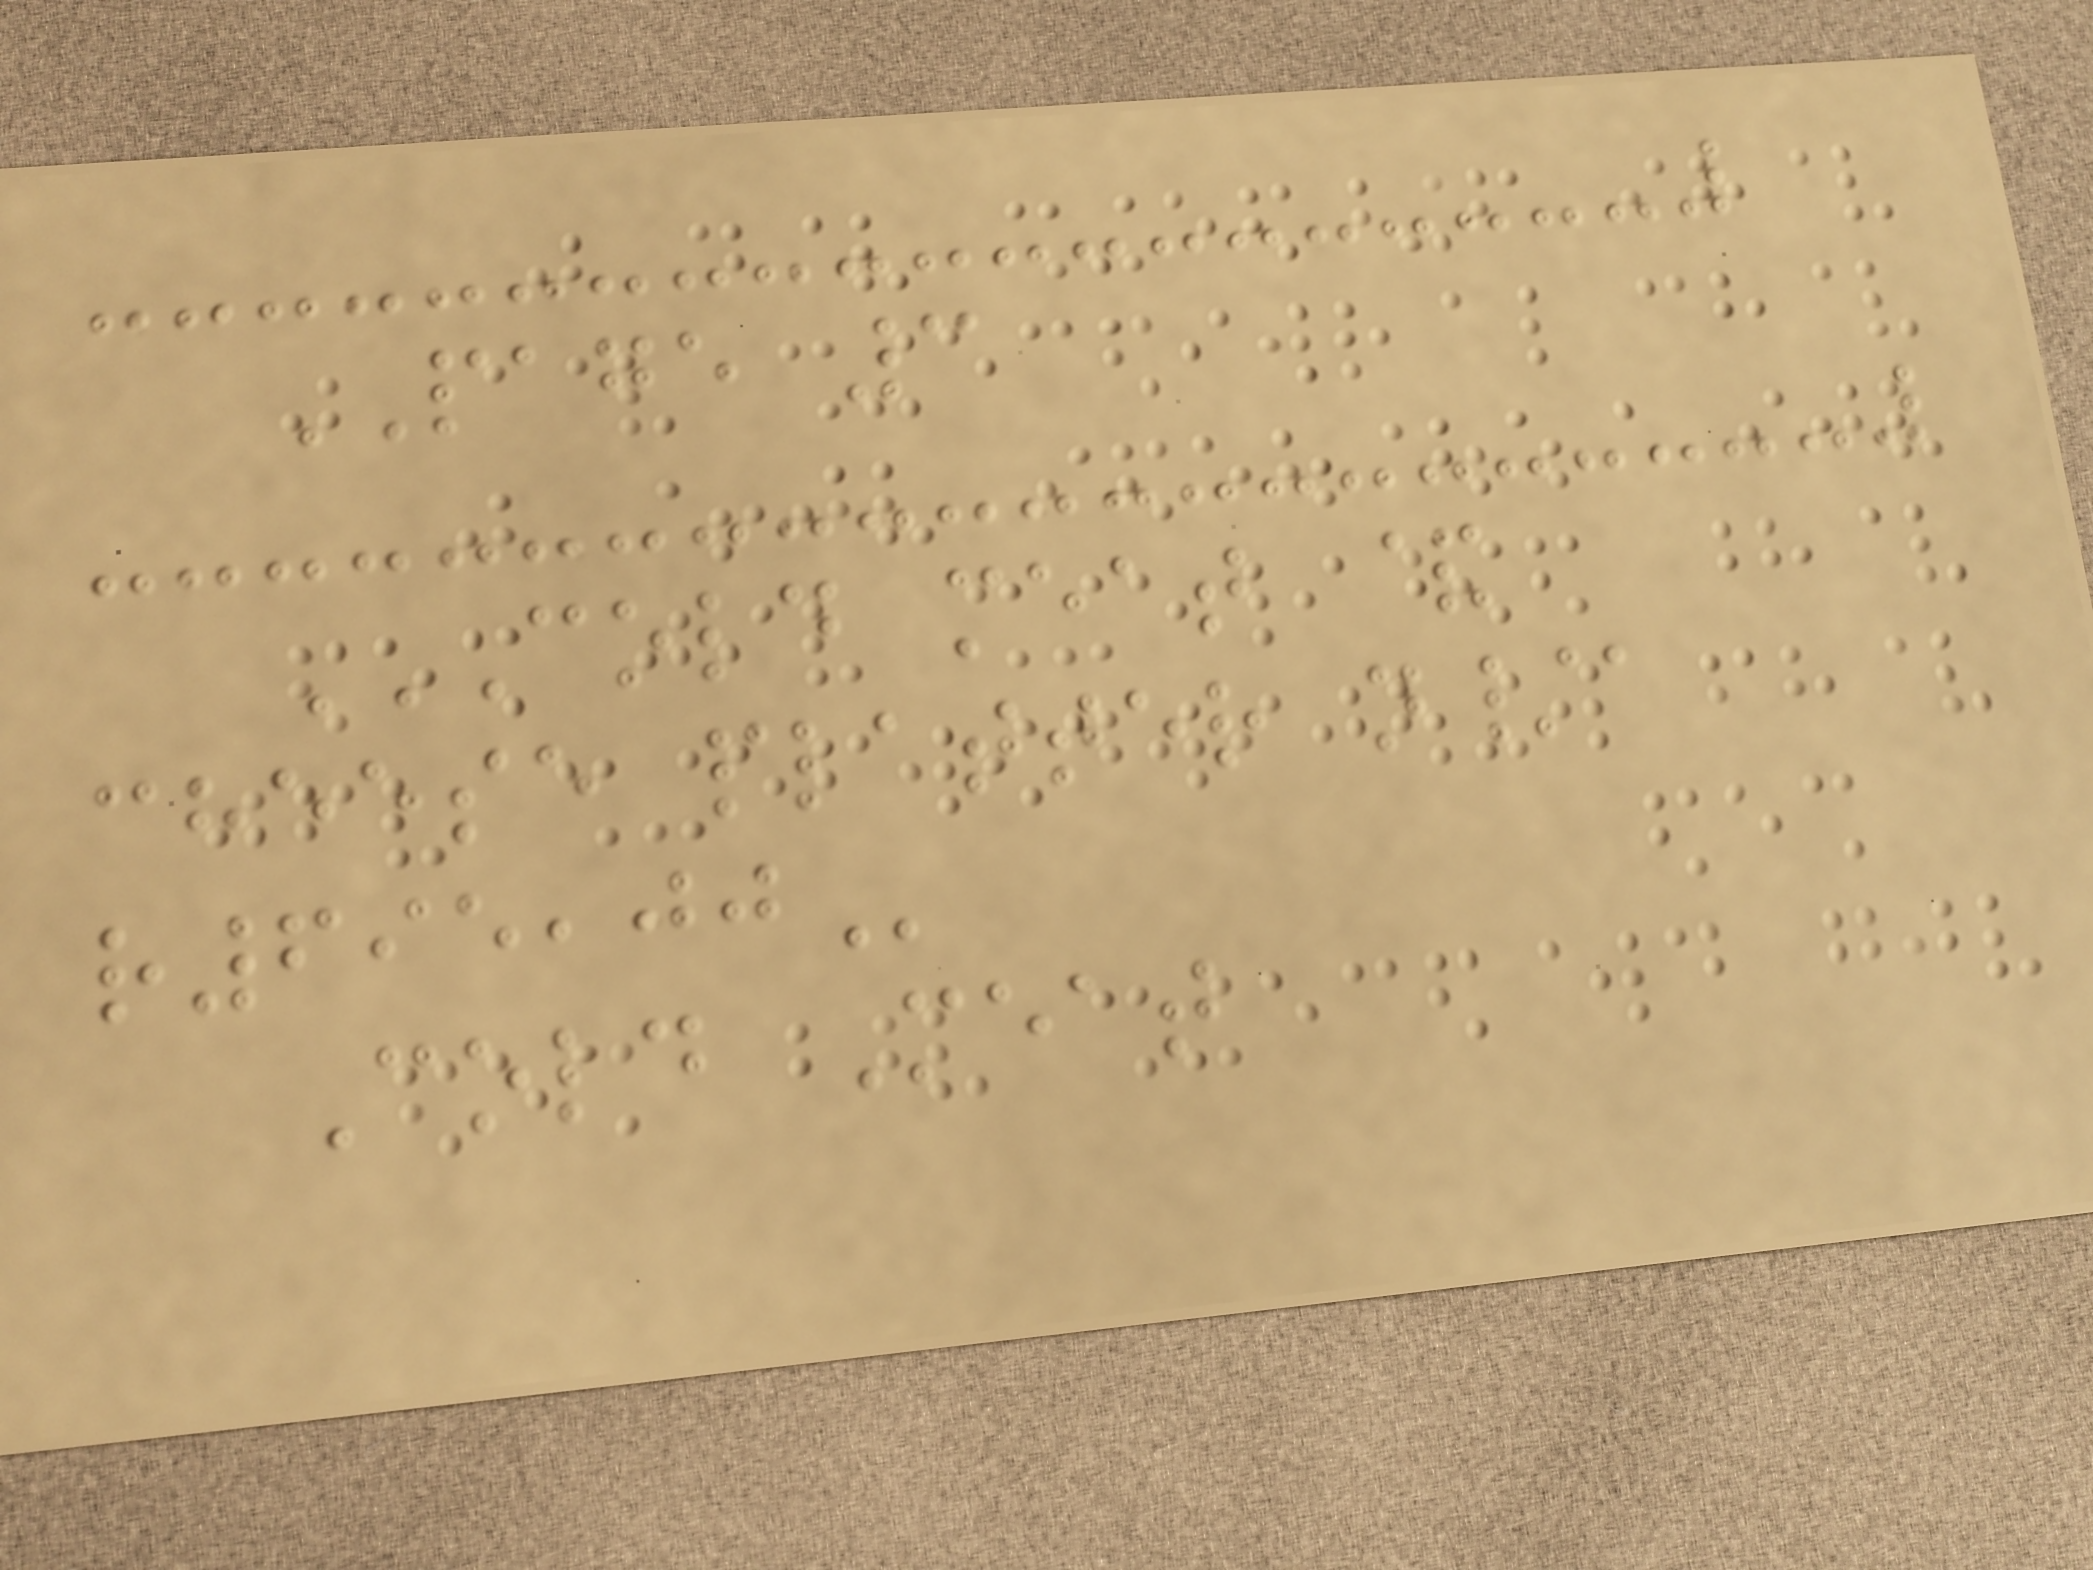PAGE 3
COLD MEAT &
CHEESE PLATTER N/A
R695,00
Cold Meat
